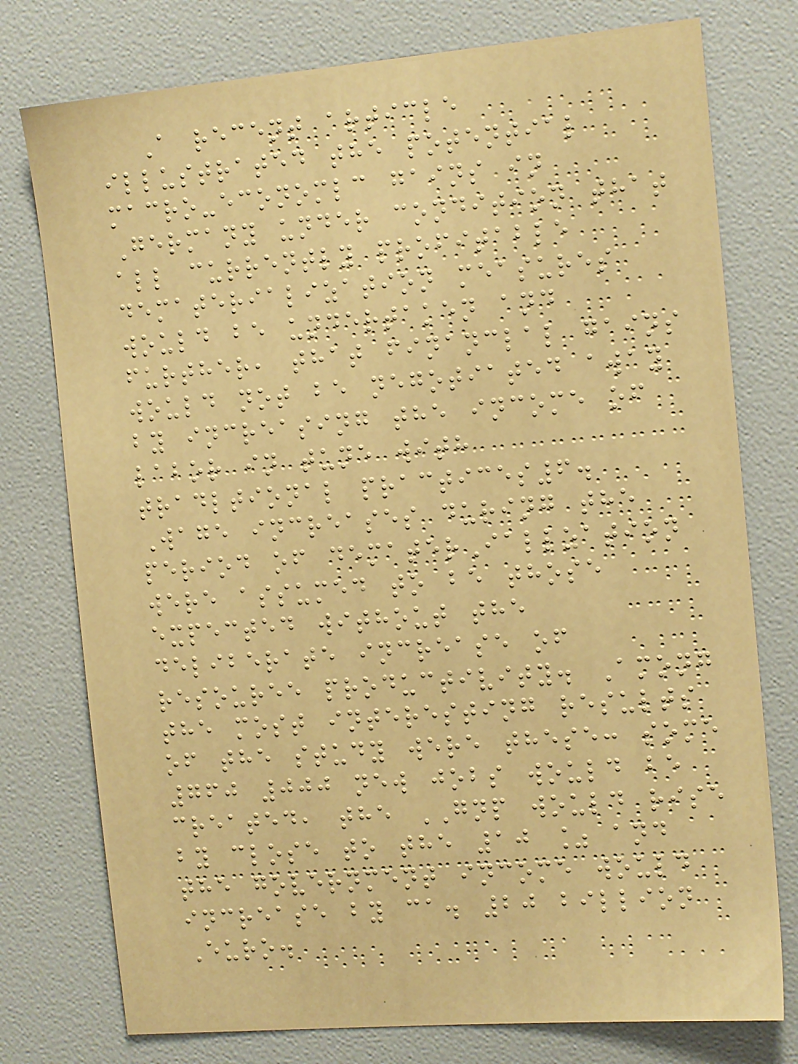A recent article
illustrated the potential
macro-economlc gains in
Germany under condition that
all currently profitable
dematerialization measures
would be undertaken and
further, that financlal gains
would not be negotiated away
by increasing the income of
labor in tune with
tradltional practices6.
Wage increases during the
period of dematerIallzation
were assumed to be those
expected without the
deliberate increase of
resouree productivity. Among
the most interesting results
of the study were these: some
760 000 new jobs would be
created, the GNP would rise
by close to the 10 % and
the government income would
increase by ca. 20 billion
Euro.
